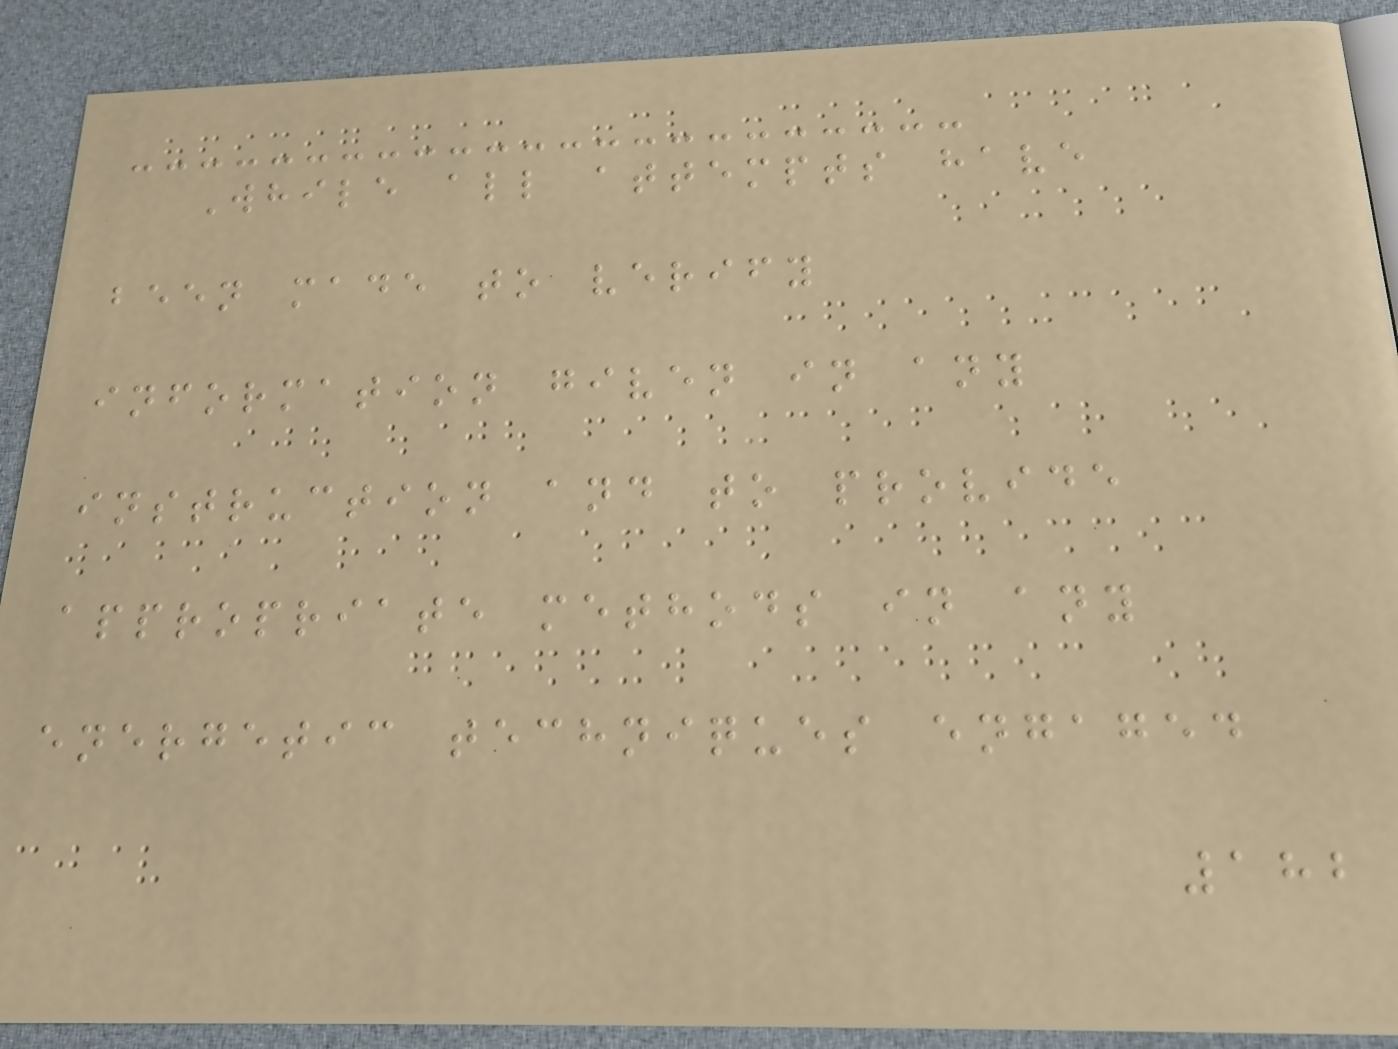While all attempts have
been made to verify
information given in any
instruction and to provide
appropriate methods in any
energetic techniques engaged
182
